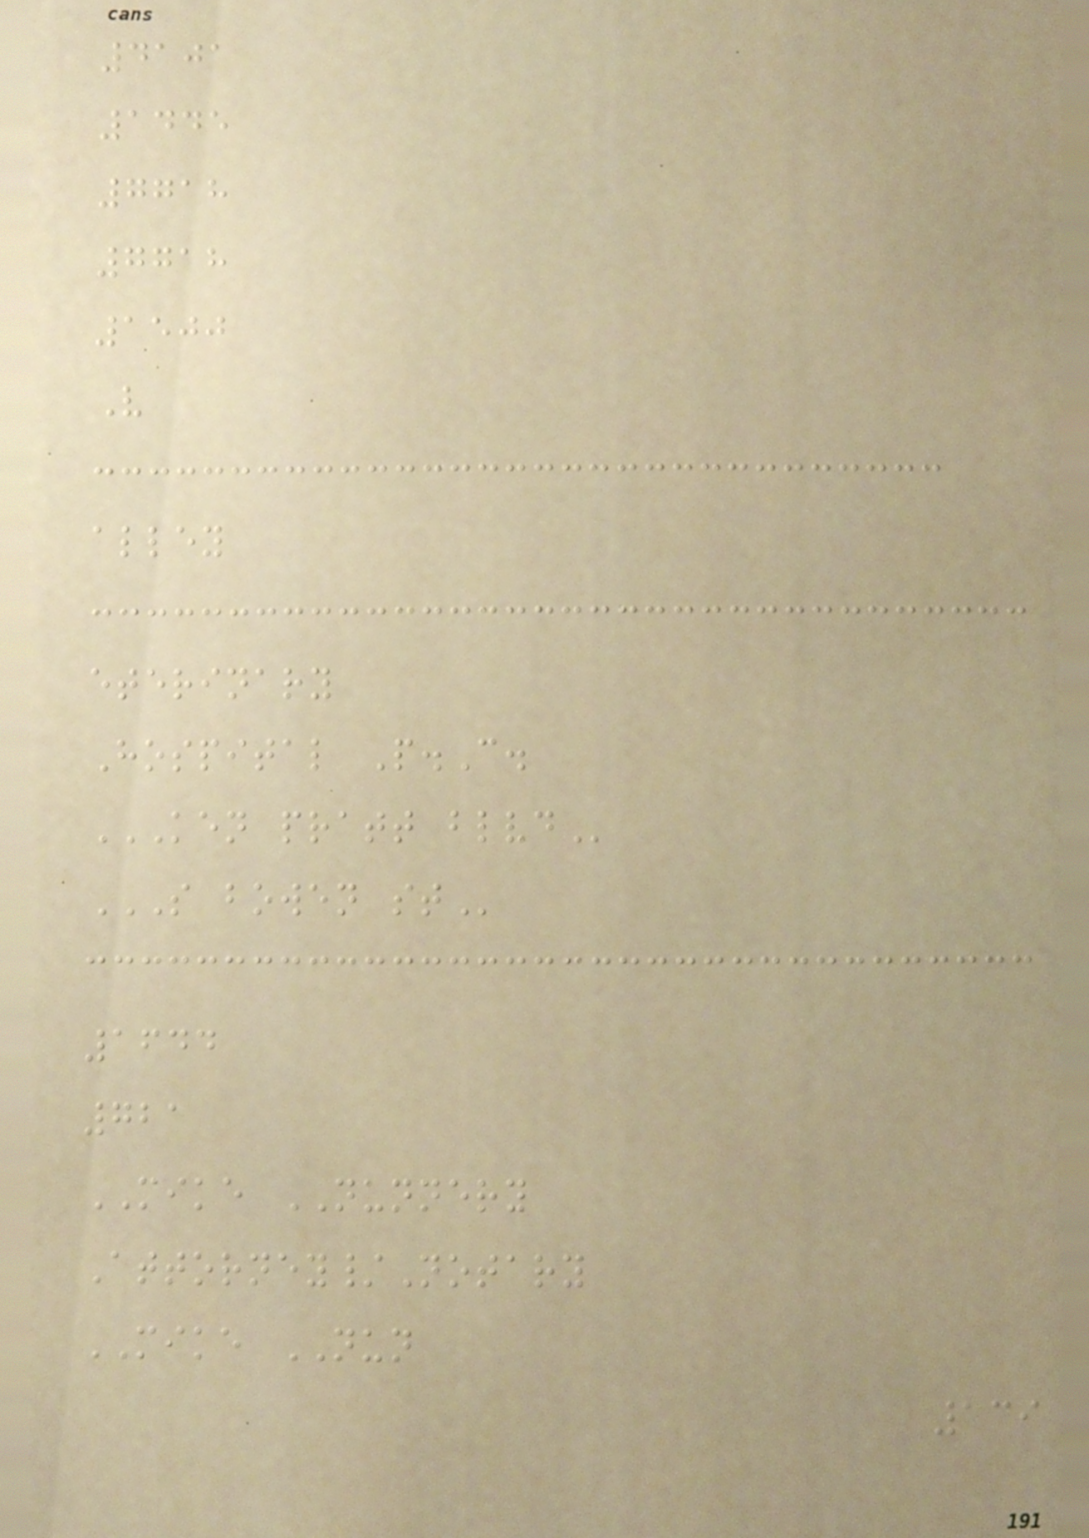4101
1445
7718
7718
1500
V
alley
eterinary
Hospital P.C.
KEN PRATT BLVD
S BOWEN ST
1644
721
MIKE NUNNERY
Attorney/Notary
MIKE NUN
139
